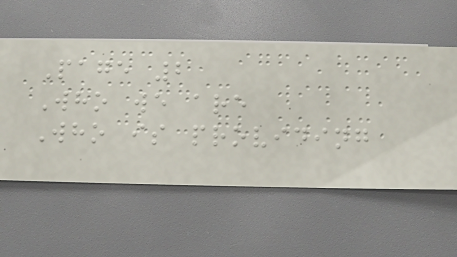Page 2
Who we are
Who is providing
